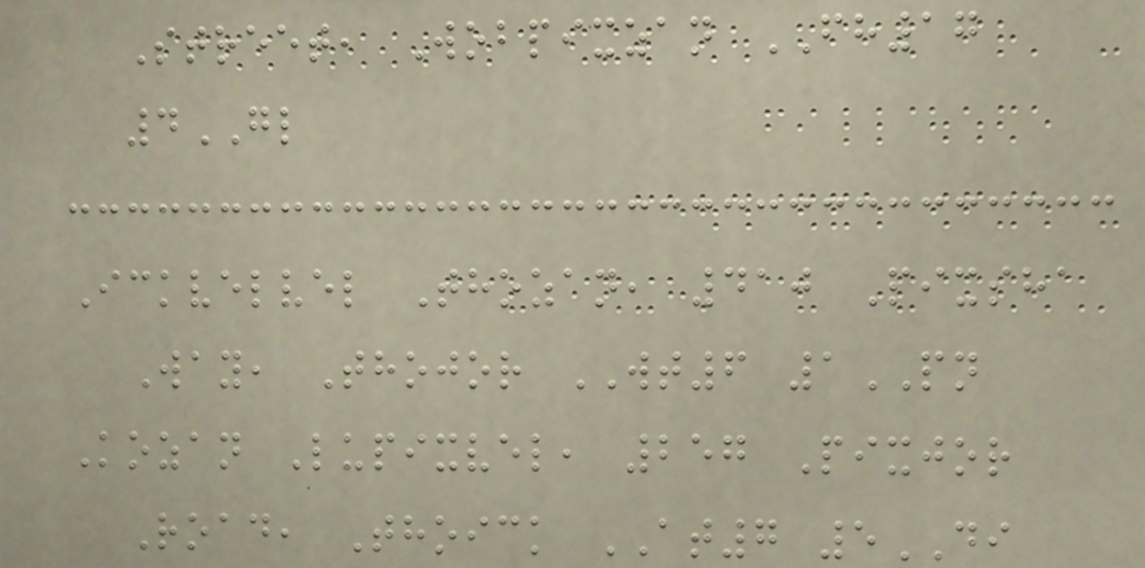Street, Wobpixzan FH17
4GL
Ickvelvel Thozan, 410 Pixsha
Way, Thojor WT6 1PN
Kozan Lupixvel, 257 Pixjor
Road, Thoick AT7 5DI
